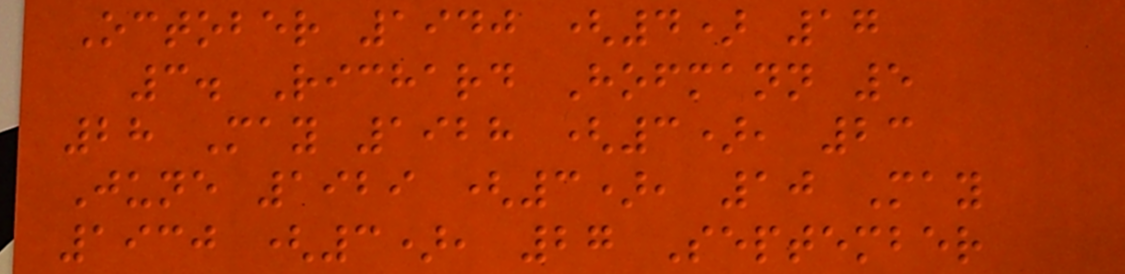October 1940 (4) 17
3. Richard Hofmann 5
28 May 1928 (3), 23
June 1929 (3), 10 May
1930 (3), 27 September
